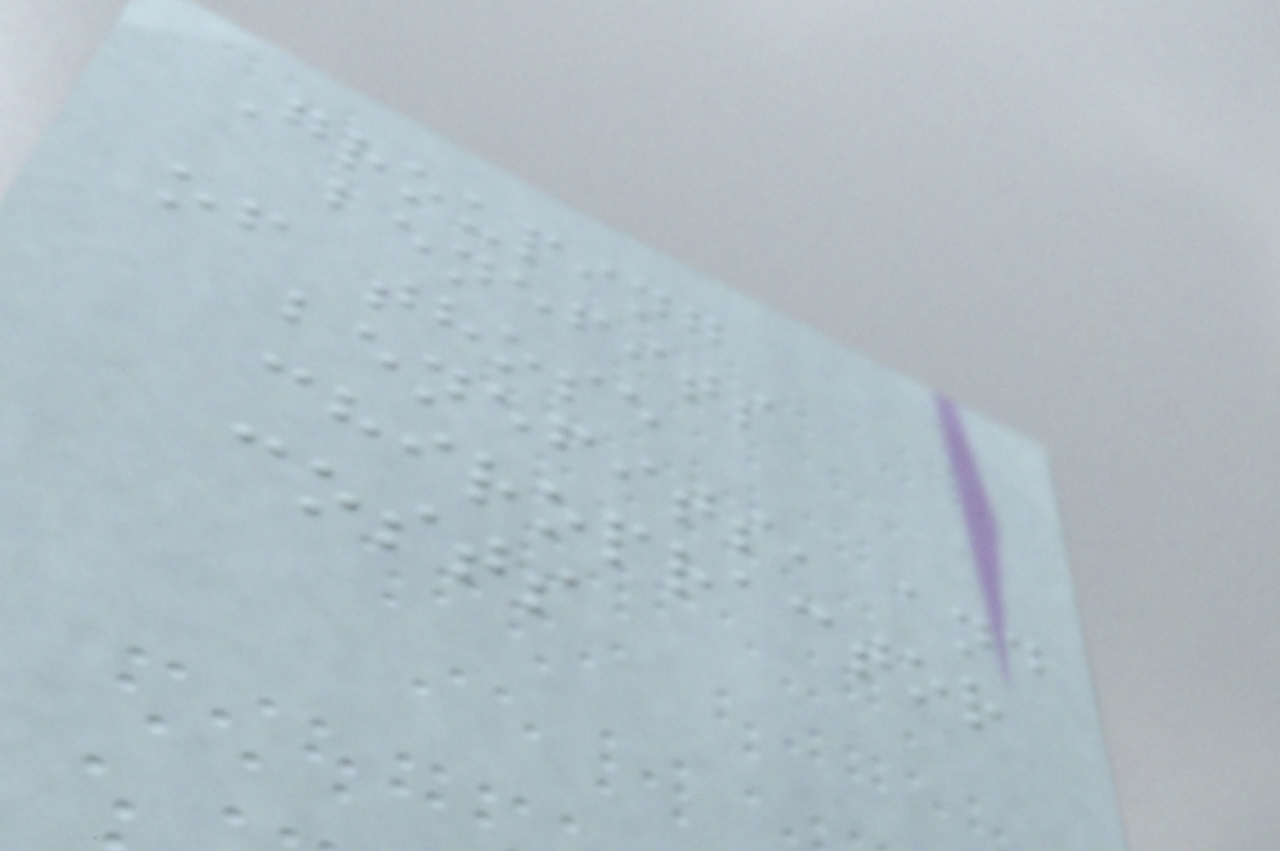Grouping
benefits
of those
benefits, and
chiropractor
costs
